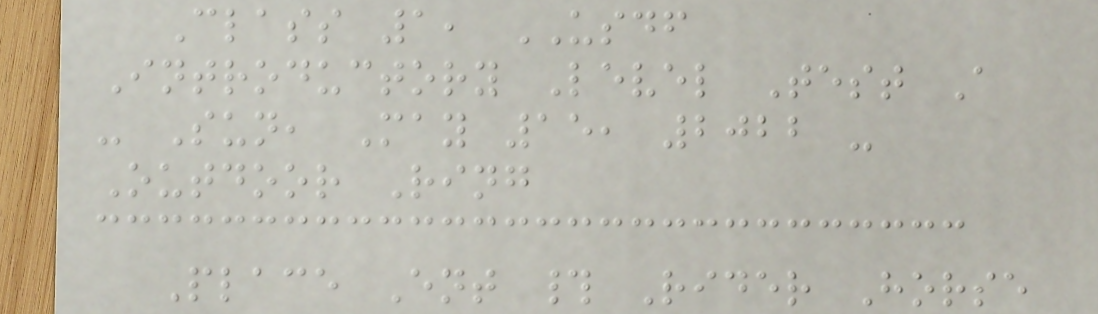Class 1, USDF
Introductory Level Test A
- Sun, May 15, 2022 -
Outdoor Ring
Place Ent # Rider Horse
